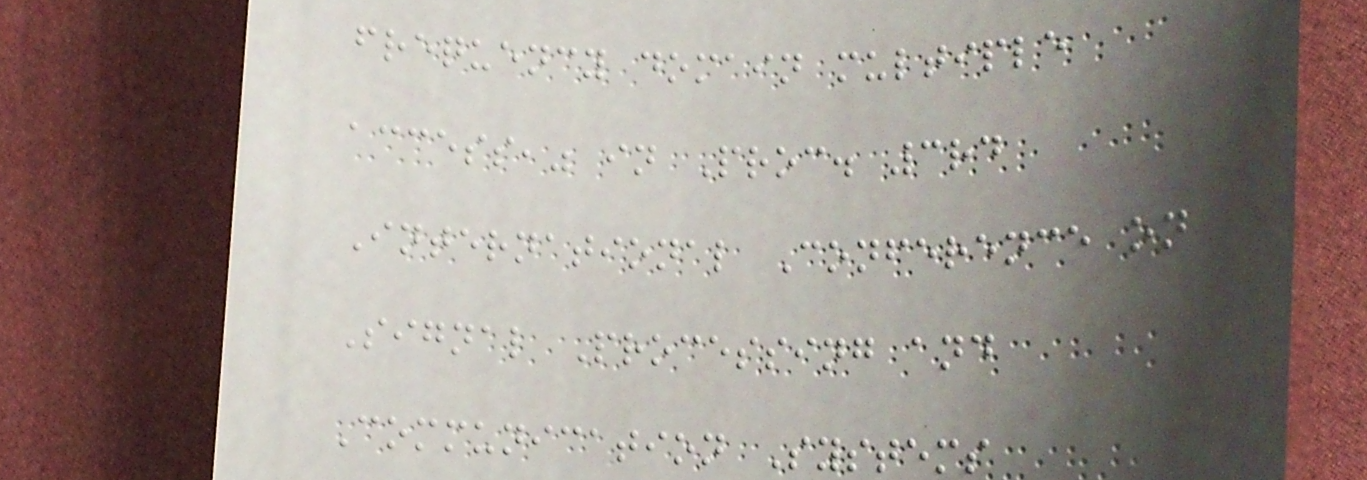frequency domain multiple
access," in Proc. 3rd
International Conference on
Signal Processing and
Communication Systems
